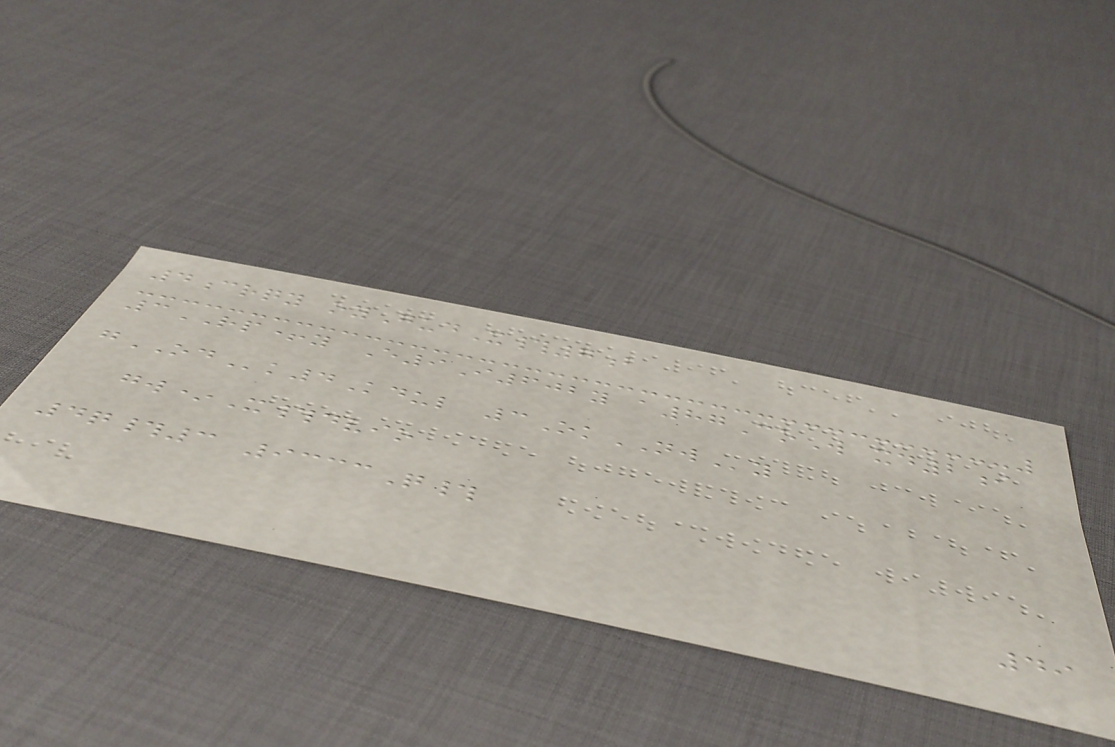4crqy oyGudX#7b
3RP+y E9I602y a87CoW xd2i
gODk4Kdul 3OkNWy
gw*X#dvio
4q#3 9333Q#
49
